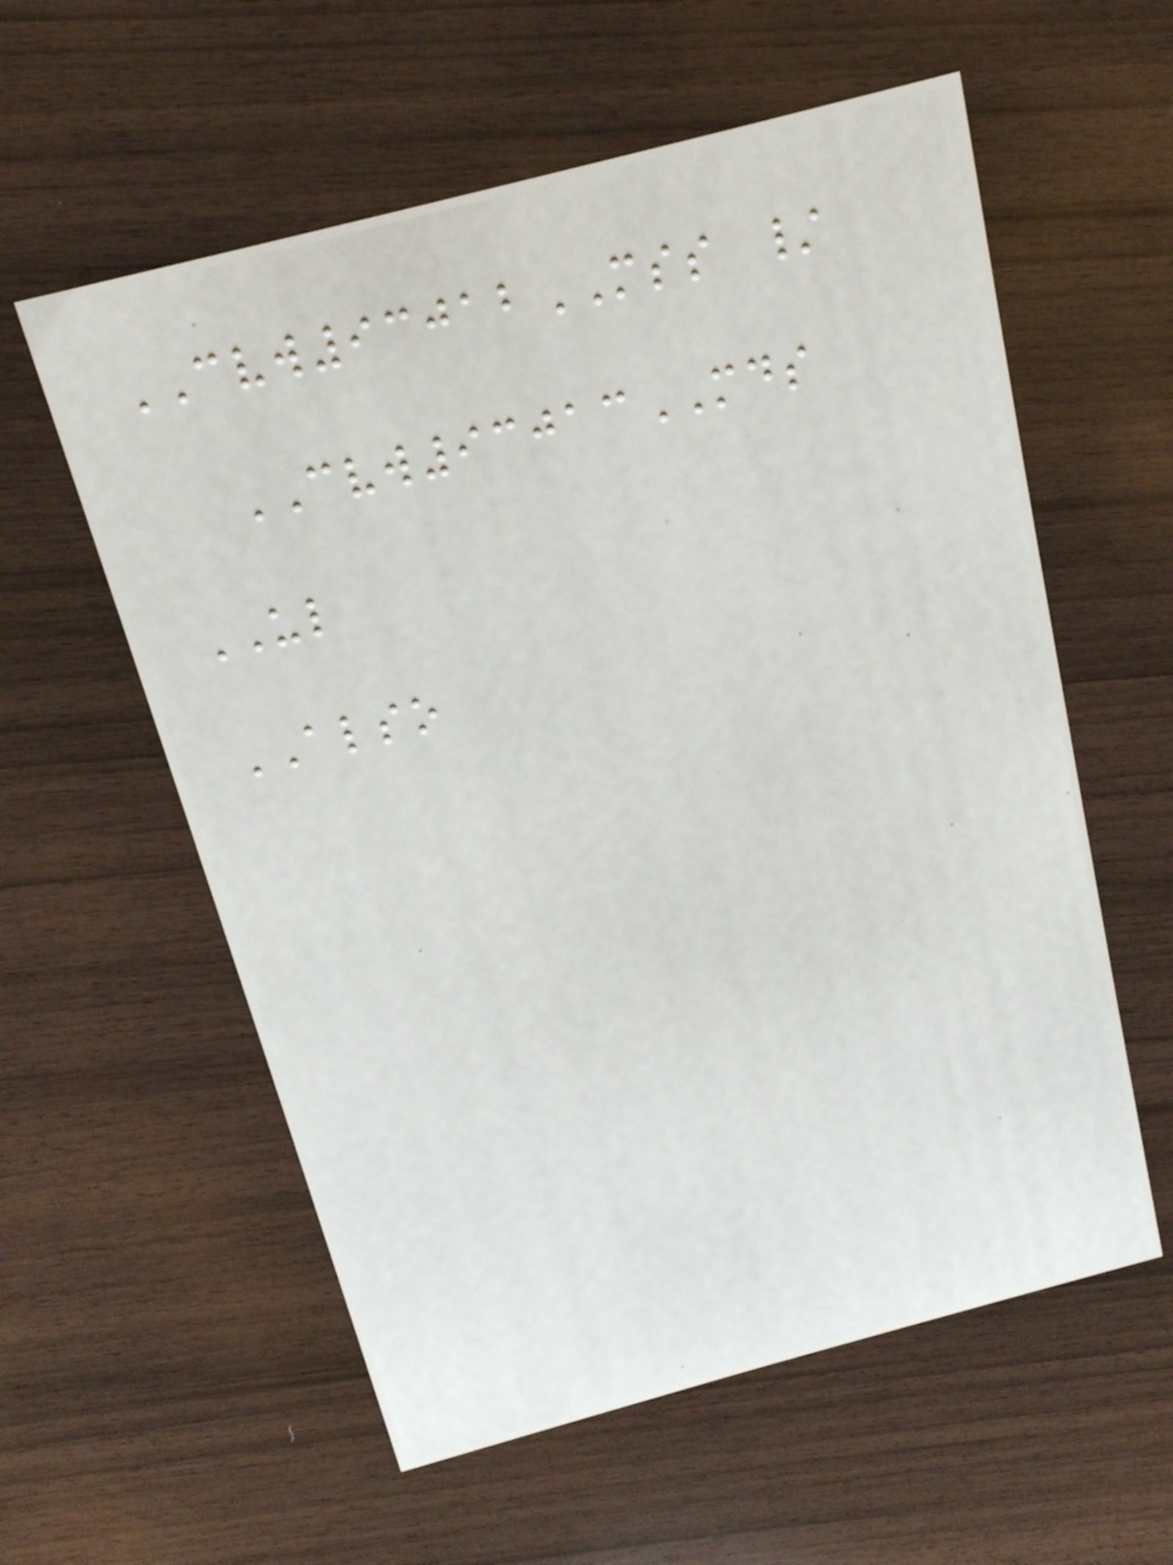CVW93012MSS /
CVW93013MDS
UL
ALSO
